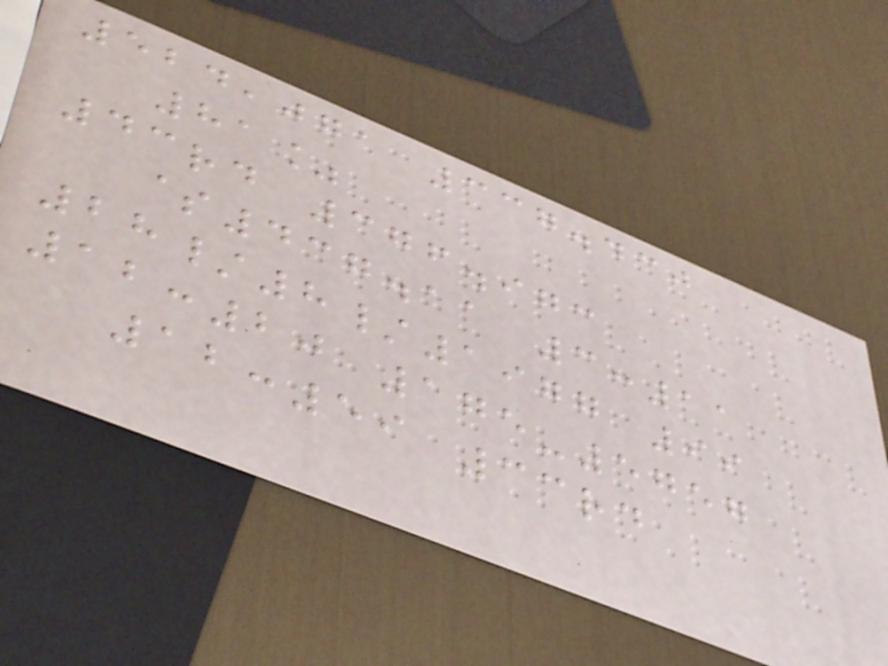524,071 337.430
81%
43rd 376.973
$437.11 3:11
28/8/1977 99
12:20 175-5757
12:59 33rd
